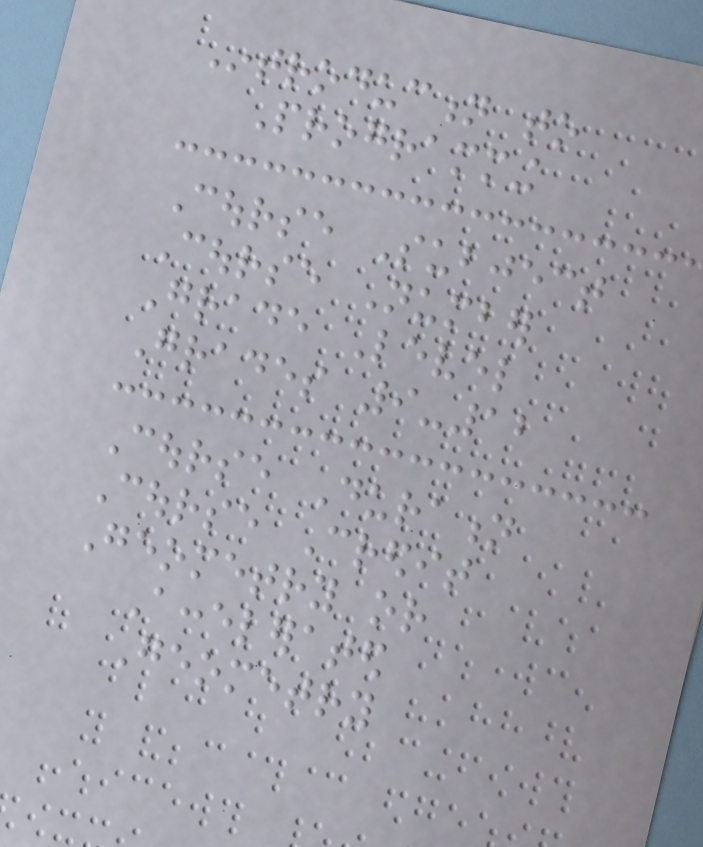Introduction to
Programming
Course Subject
Course Number
Grade Level
Grades 9-12
Course Duration
Course Credit
Geometry or
Accelerated
Geometry
